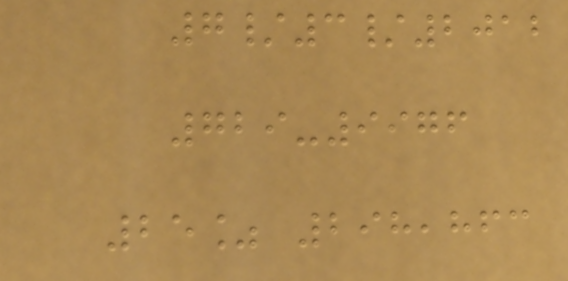7/3/2012
729-9976
25% 298,863
